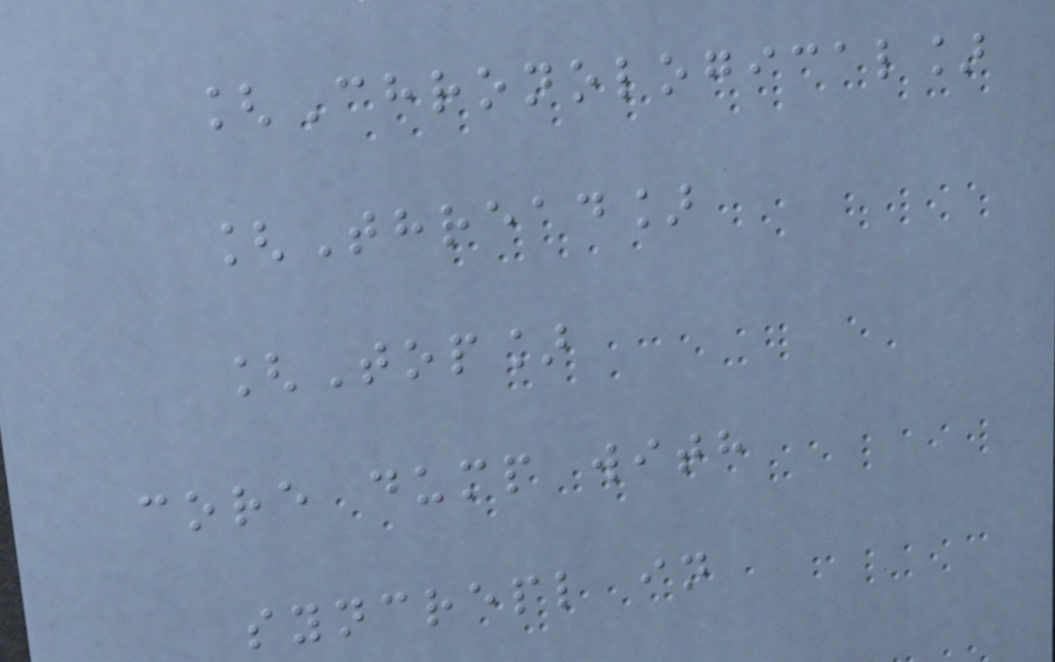[Chronological]
[Thread]
[Top]
core dump with
syncrepl in
